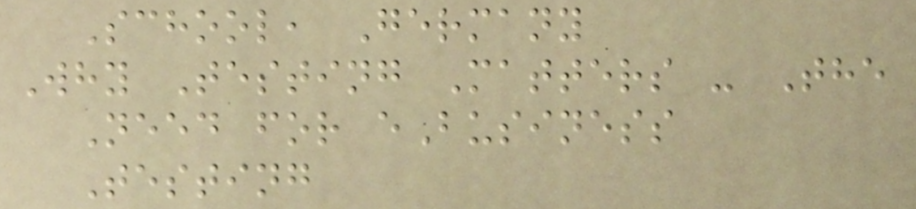School, Germany
Why Testing Matters - The
Need for eBusiness
Testing
